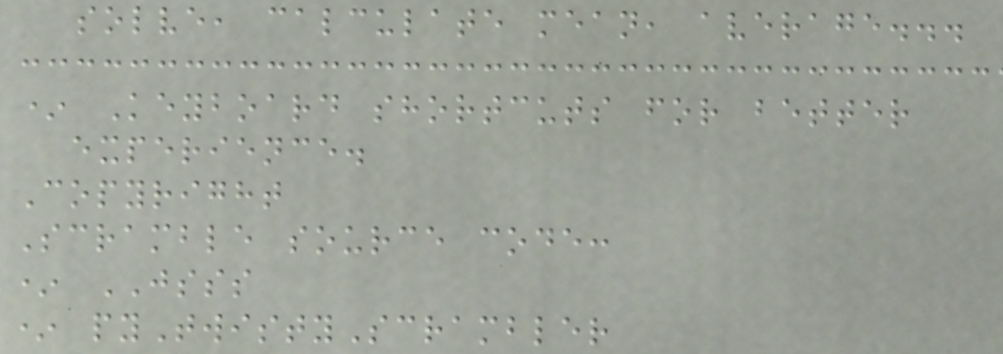solve, calculate mean, average...
* Keyboard shortcuts for better
experience.
Copyright
Scramble source code:
* JSSS
* pyTwistyScrambler
